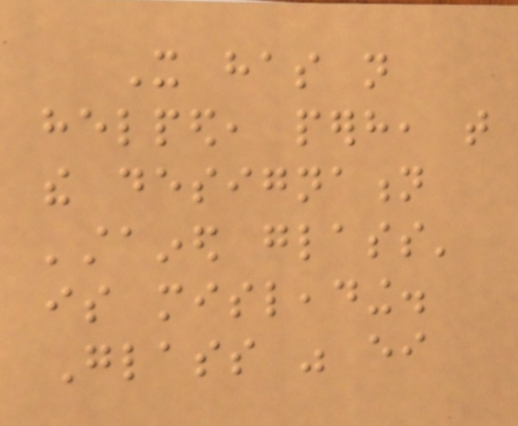It has not
helped, perhaps, that
the designation
'stained glass'
is misleading.
Glass was either
